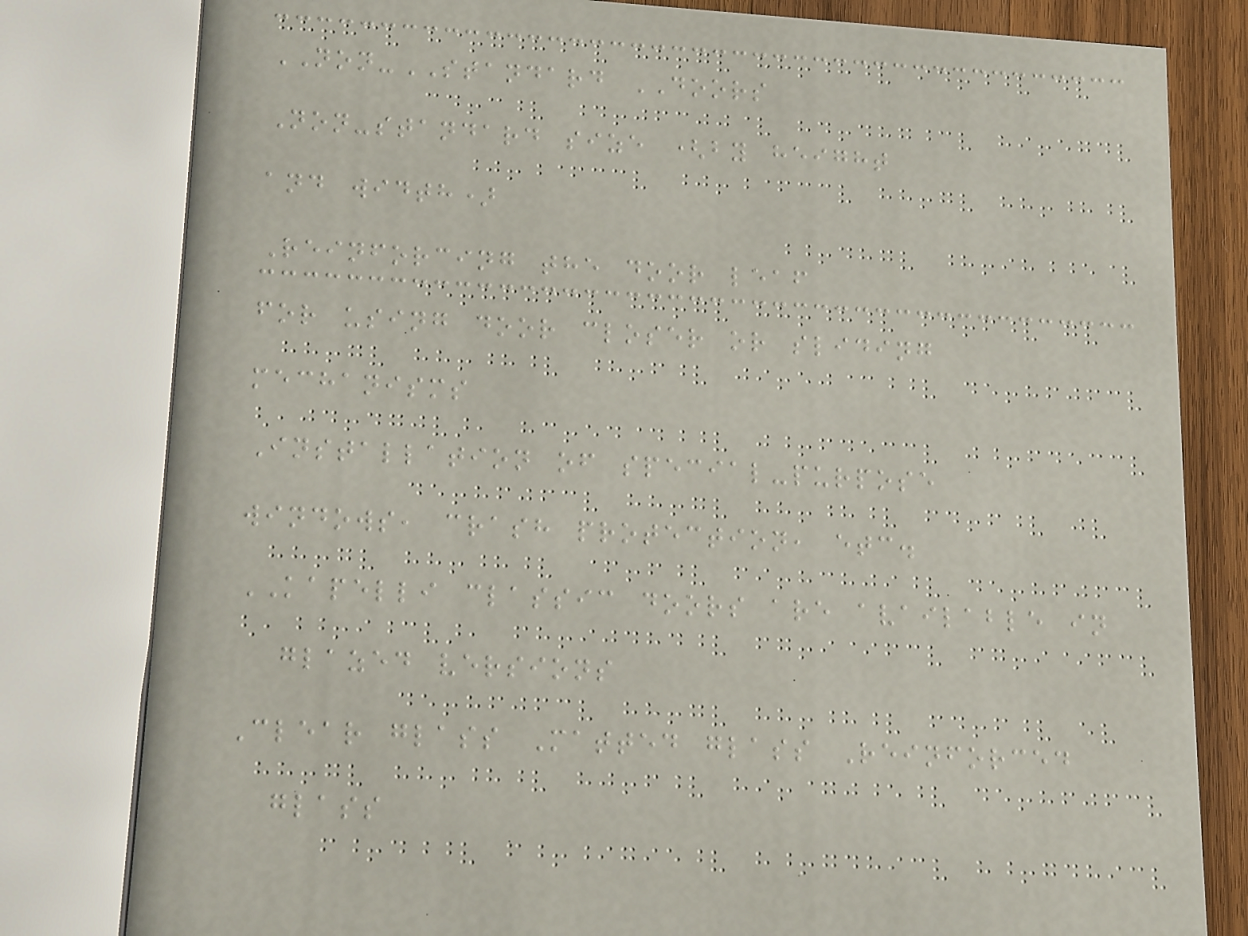NON-STANDARD DOORS
Non-standard size (by height
and width)
Reinforcing the door leaf
for using door closer or sliding
mechanisms
Installation of special-purpose
windows, crash protection, etc.
KAPELLI classic doors are available in
glazed versions
Clear glass Matted glass Reinforced
glass
